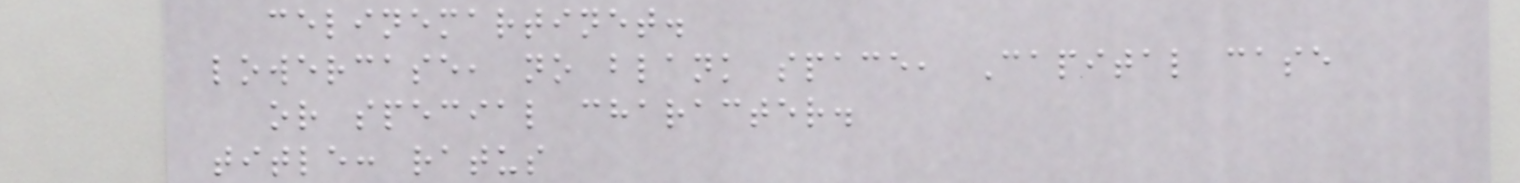celinemartinet.
lowercase, no blank space, Capital case
or special character.
title: ratus
